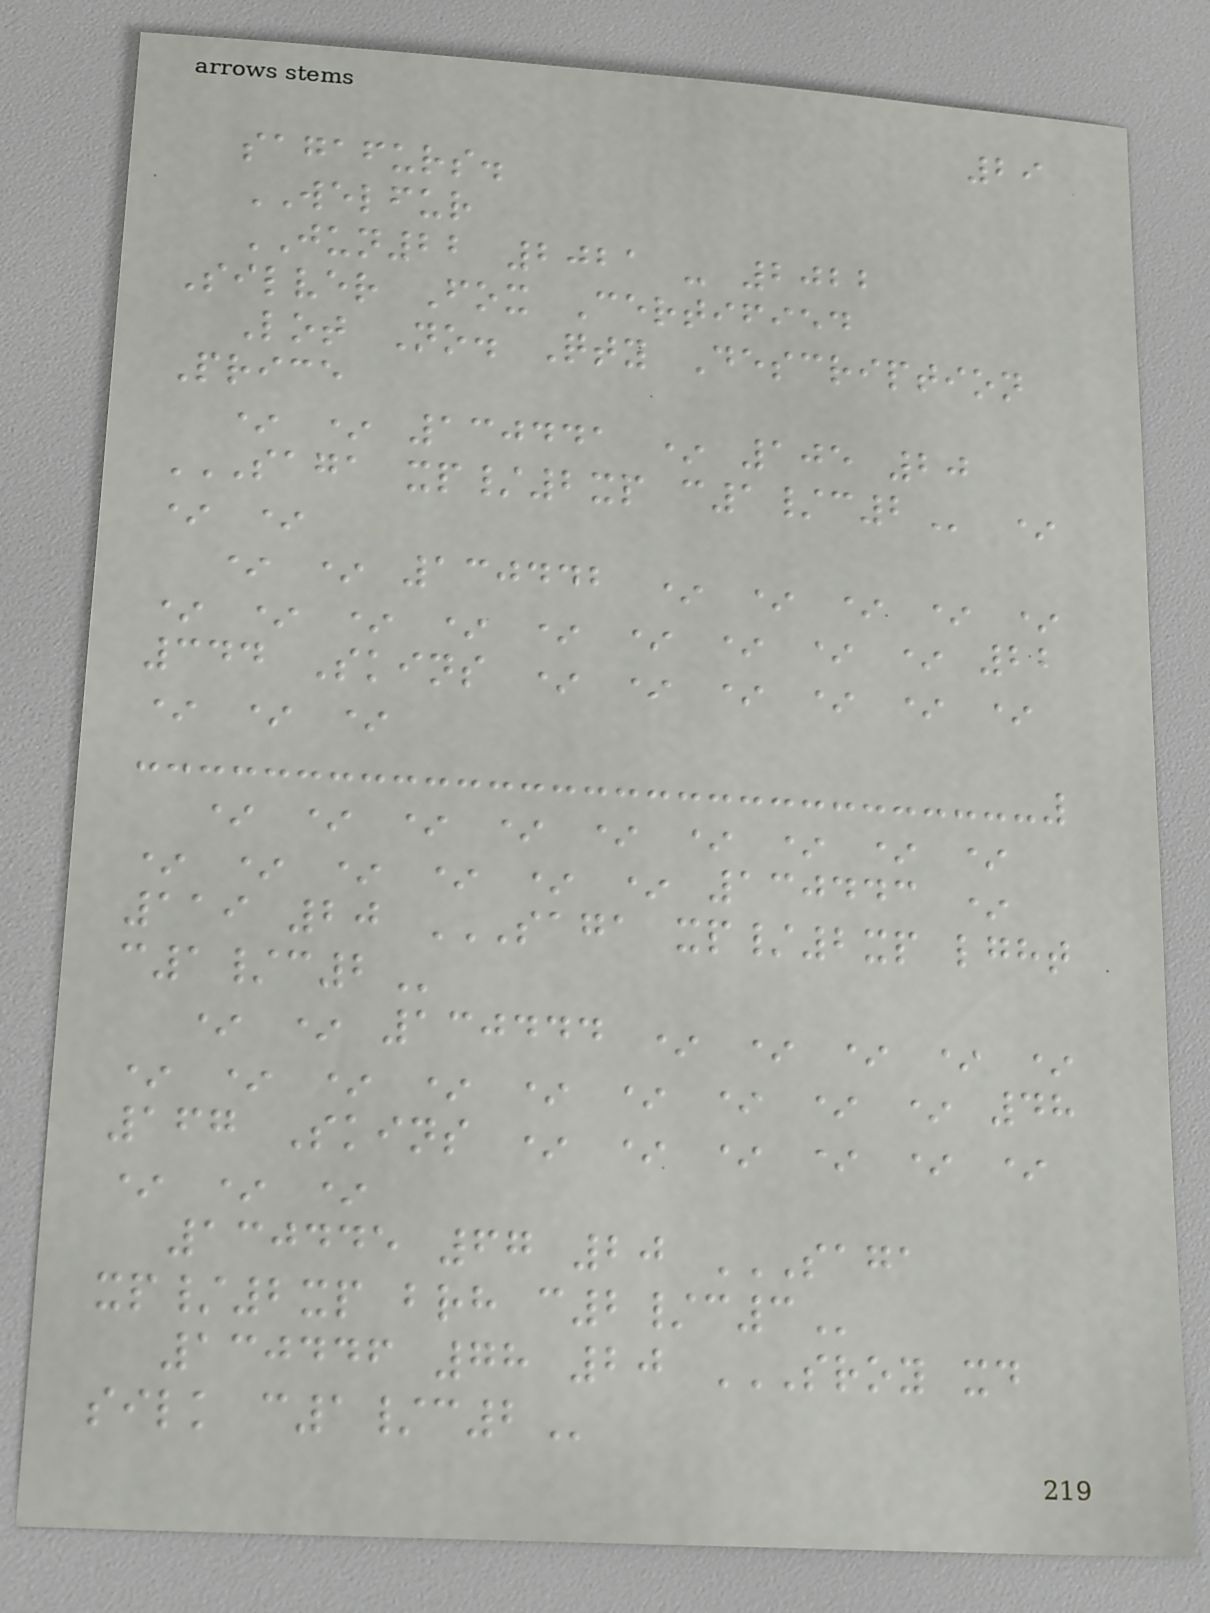29
sagafurs.
WELFUR
JUN22 2021 - 2022
Silver Fox Certified
Lot No. Qty Description
Price
* * 130441 * 105 20
SAGA XP/2XP C1/C2 *
* *
* * 130442 * * * * *
* * * * * * * * * 22
344 Skins * * * * * *
* * *
* * * * * * * * *
* * * * * * 130443 *
119 20 SAGA XP/2XP LGHT
C1/C2
* * 130444 * * * * *
* * * * * * * * * 48
167 Skins * * * * * *
* * *
130445 67 20 SAGA
XP/2XP BRH C2/C3
130446 78 20 SROY XD
SILK C1/C2
